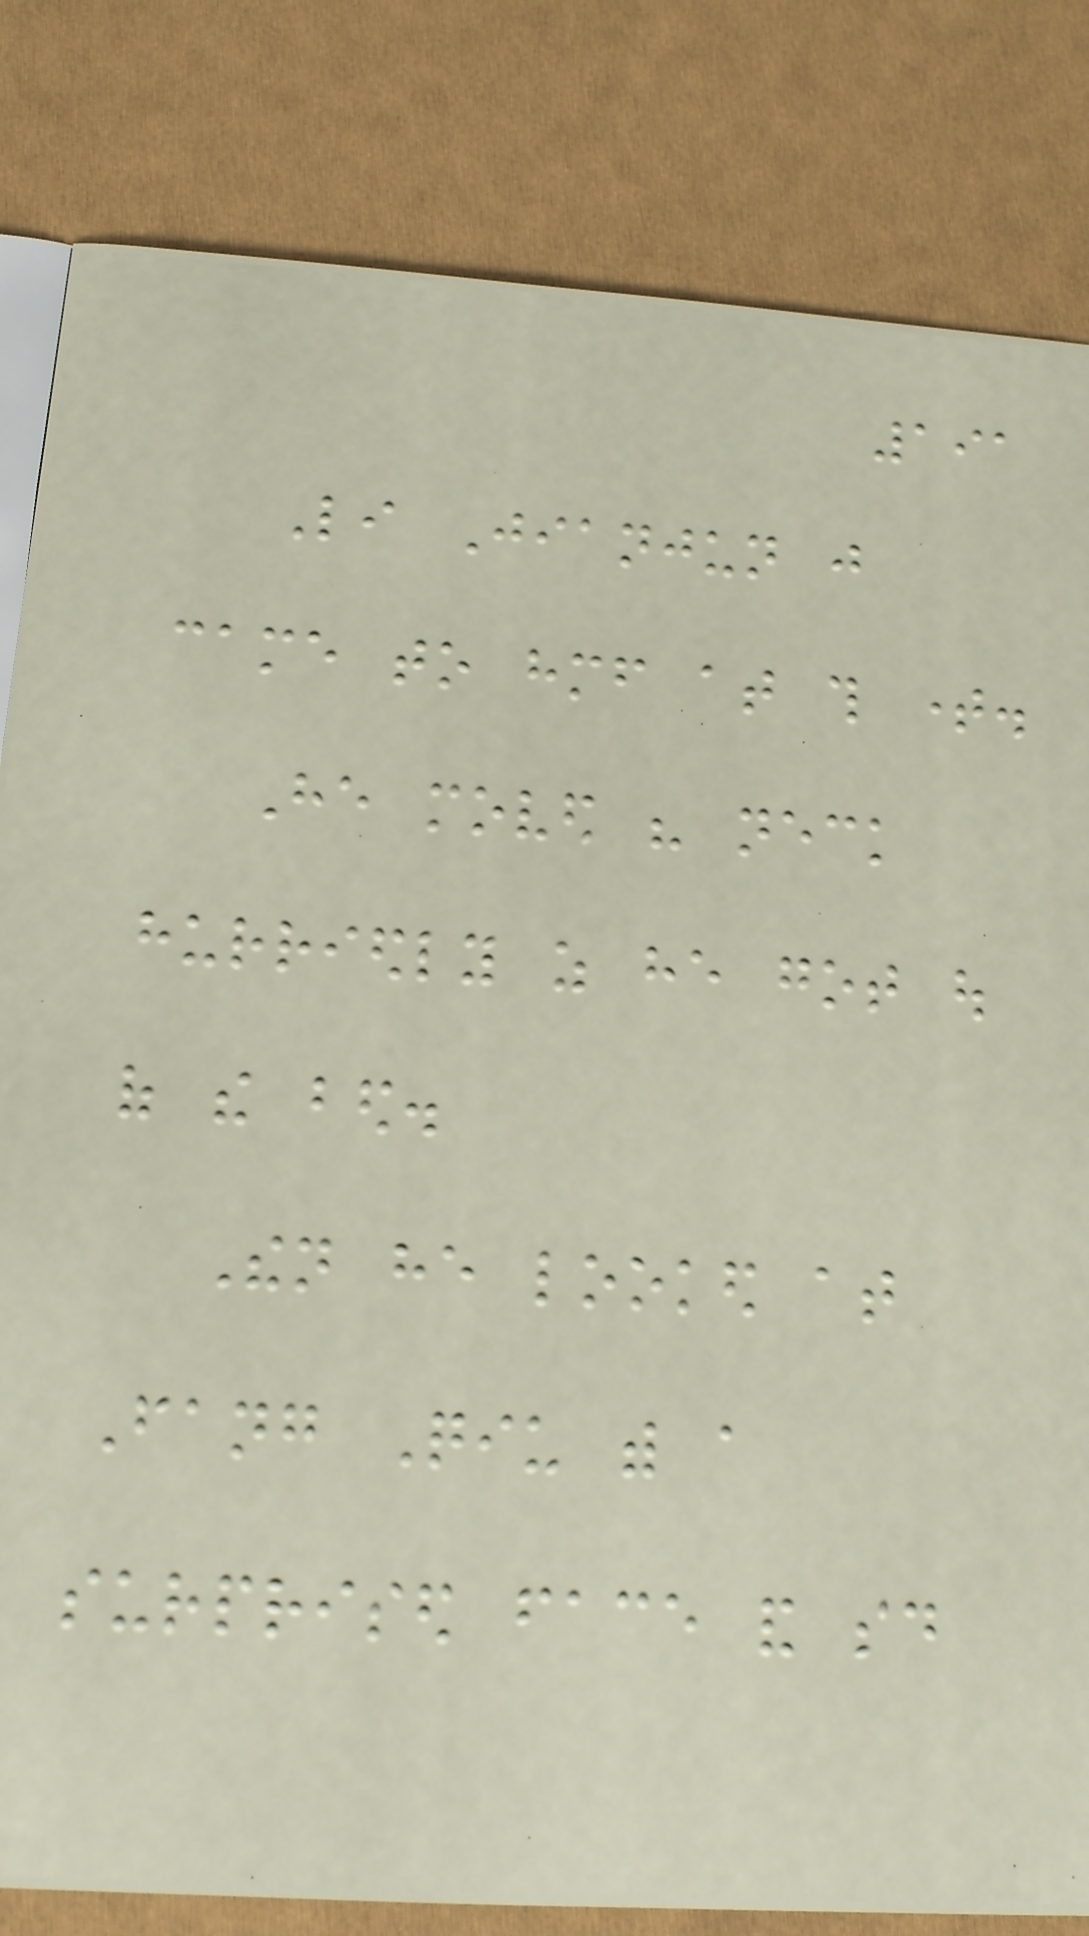191
Li Jianjun just
came to himself at this time.
He moved his neck
hurriedly as he got out
of the bed.
Then he looked at
Fang Qiu with a
surprised face and said
